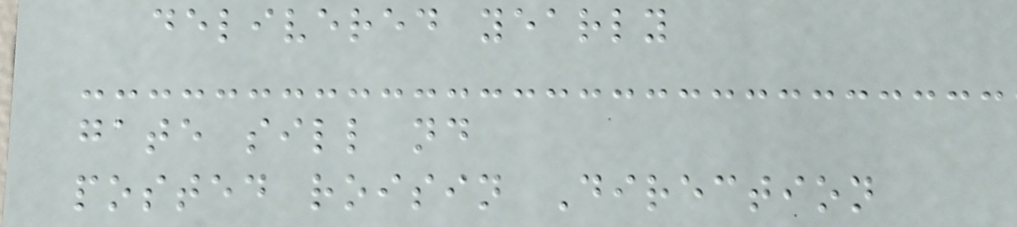delivered yearly
gate sill nd
posted roisin Direction
